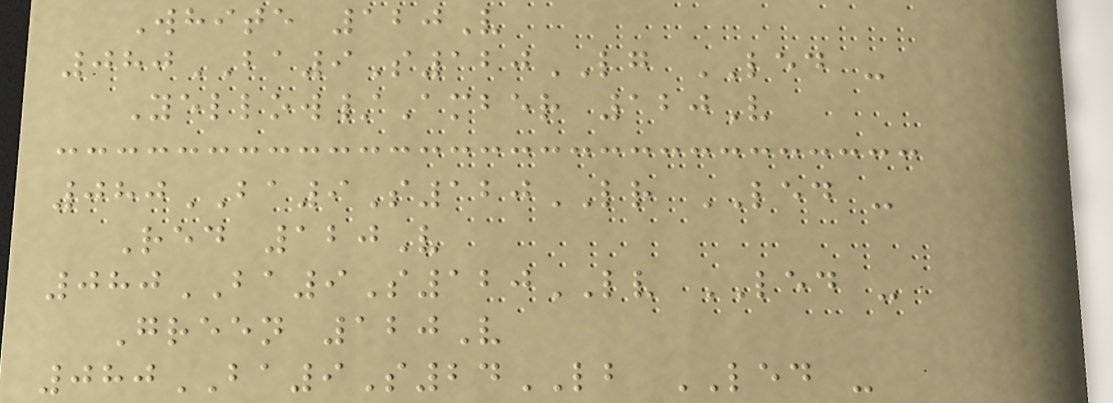White 120V
080BA9S120LG LED -
Yellow/Amber 120V
080BA9S120LR LED -
Red 120V
080BA9S120LV LED -
Green 120V
080BA9S24LB LED -
